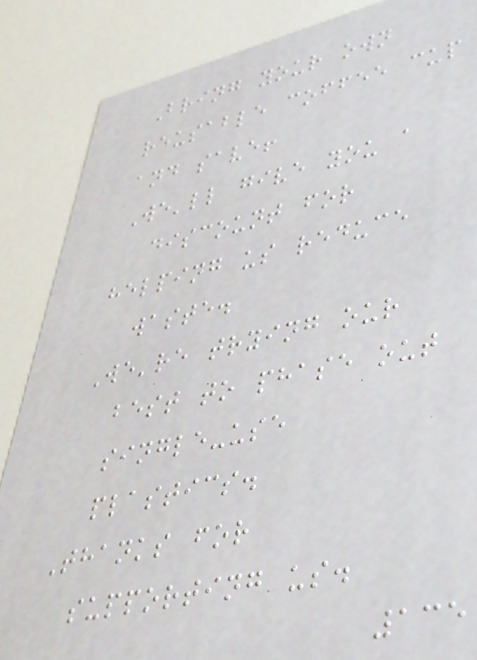Bring your own
reusable coffee cup
and save!
We'll give you a
discount for
helping us reduce
waste.
We're trying our
best to phase out
single-use
plastics.
Thanks for
supporting us.
135
